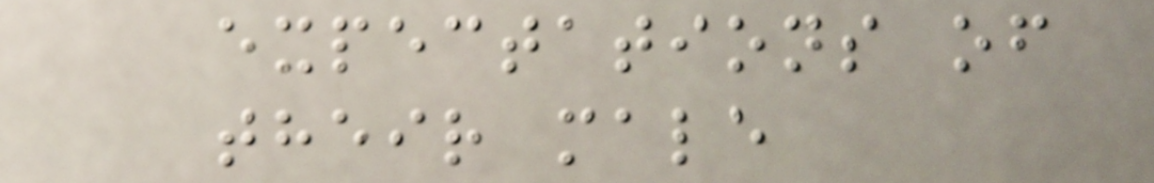expectations of
their male
